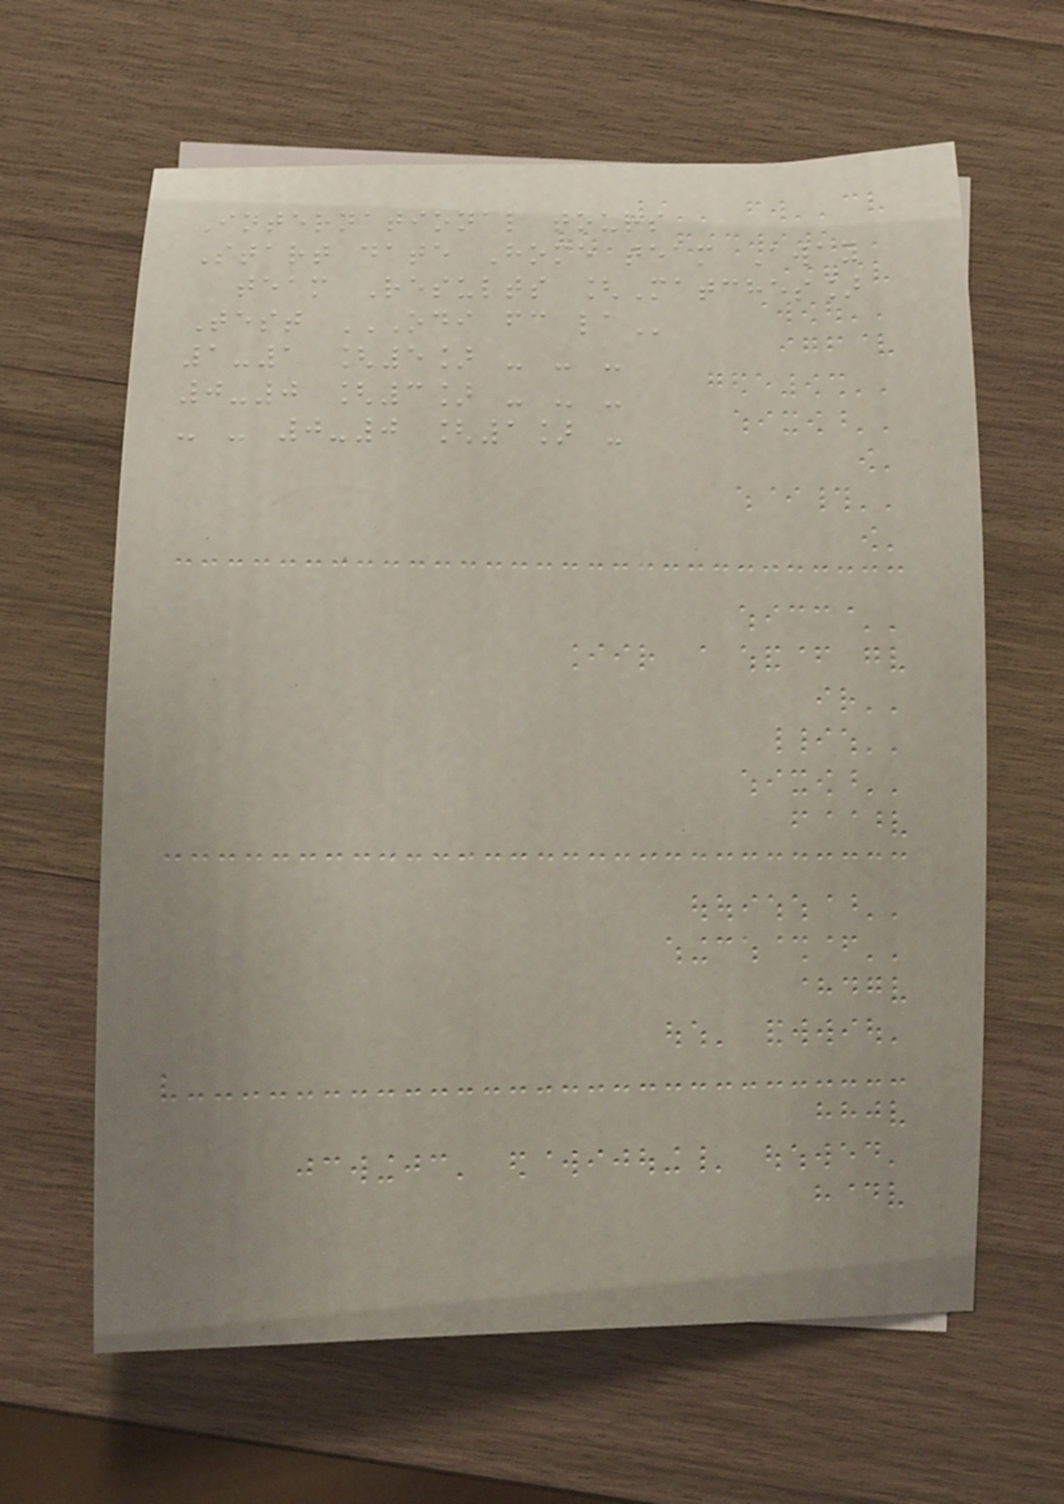International tours
Start date Home team Away
team Results [Matches]
Test ODI FC LA
1-1 [5] - - -
0-0 [3] - - -
- - 0-0 [1] -
